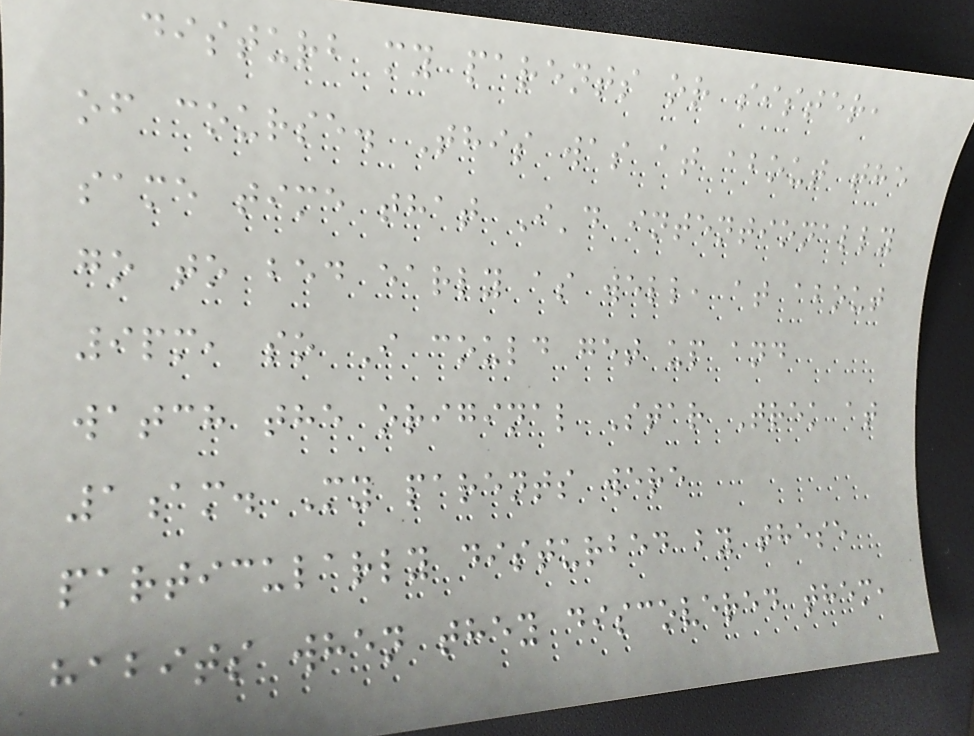disturb my parents or sister,
of course. This was at about the
same time that I'd intentionally
go to bed early as well, at about
9pm, so I could get up and
watch the original Star Trek at
1am. My parents were
particularly disturbed by these
habits when they discovered them,
